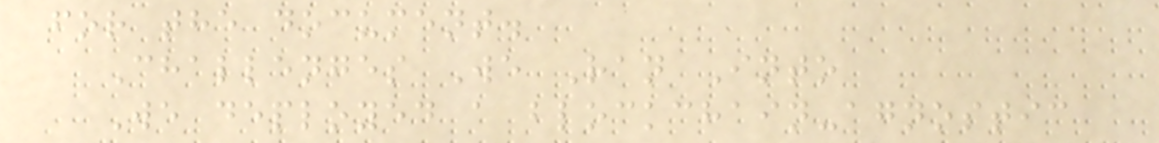for the document.
Challenges We Ran Into
We deployed a blockchain-agnostic
